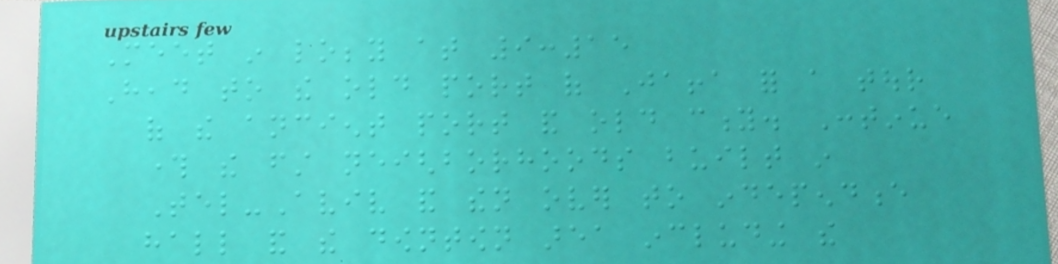Meet in lobby at 9:15
Head to the old port of Jaffa for a tour
of the ancient port and old city. Continue
through the first neighborhoods built in
Tel-Aviv and then over to independence
hall and the downtown area including the
